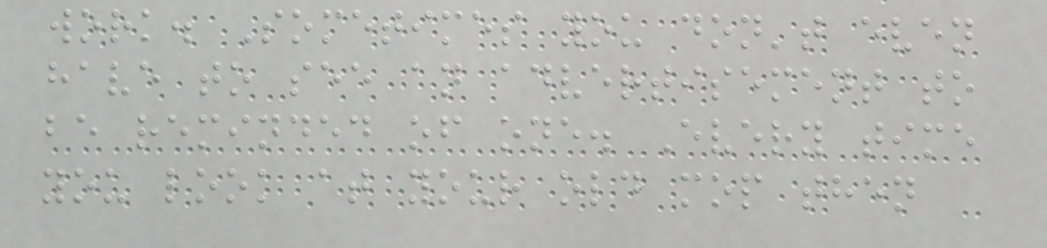work. Sometimes you don't even
have to see an advertisement to
be reminded of one. Every time
you look at your old mop then
